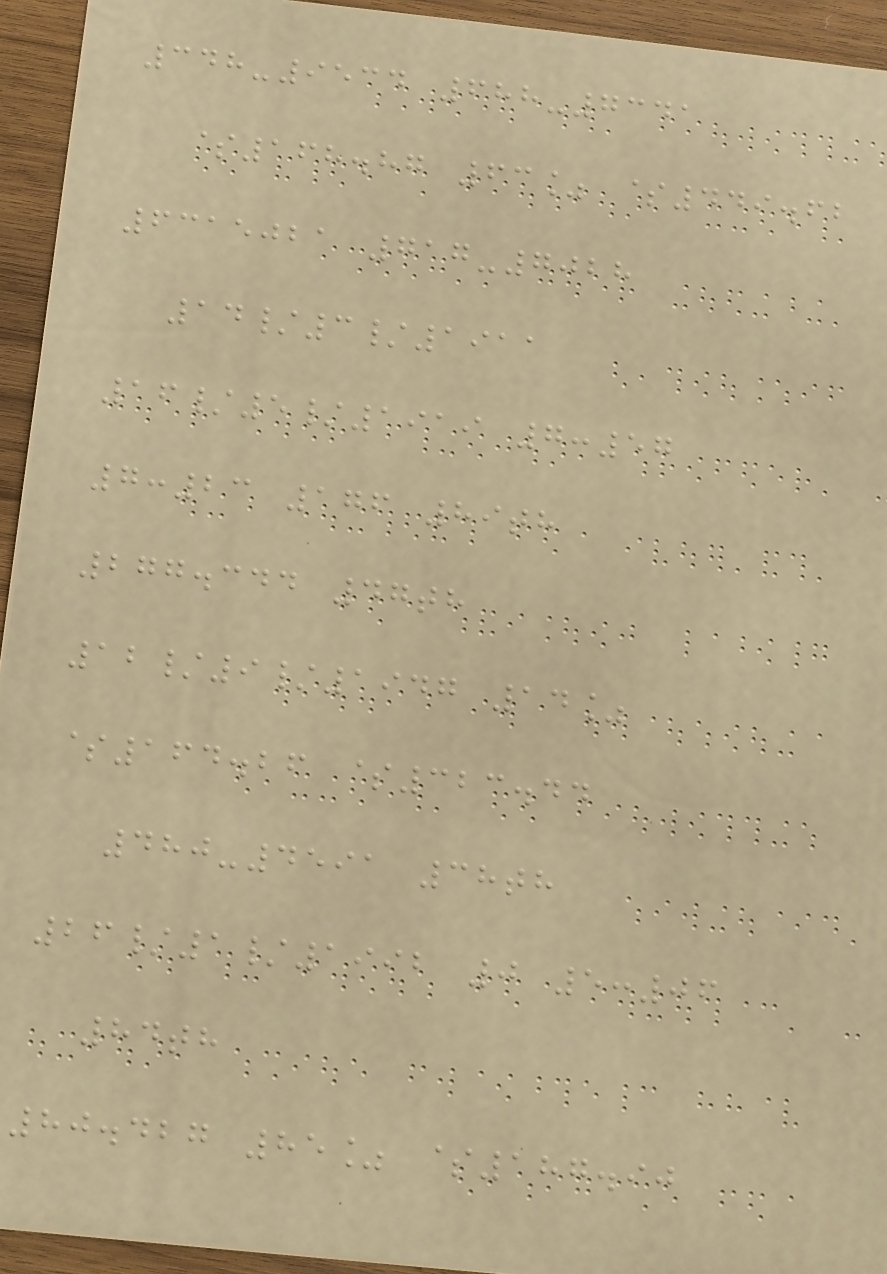348-9534 688-7341
$168.87 63% $449.62
6315021 717-7028
14/3/1911
16/5/1919 7:57
7:23 176 89th
277.344 47th
12/9/1947 14%
$164.26 $323.44
480-4591 38th
26/1/1992 0 5:06
84th
80.427 85% $187.90
